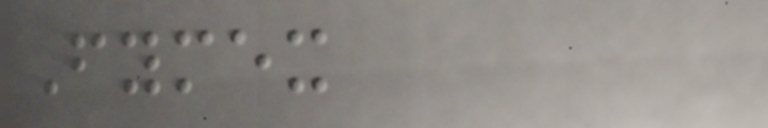Fymex
